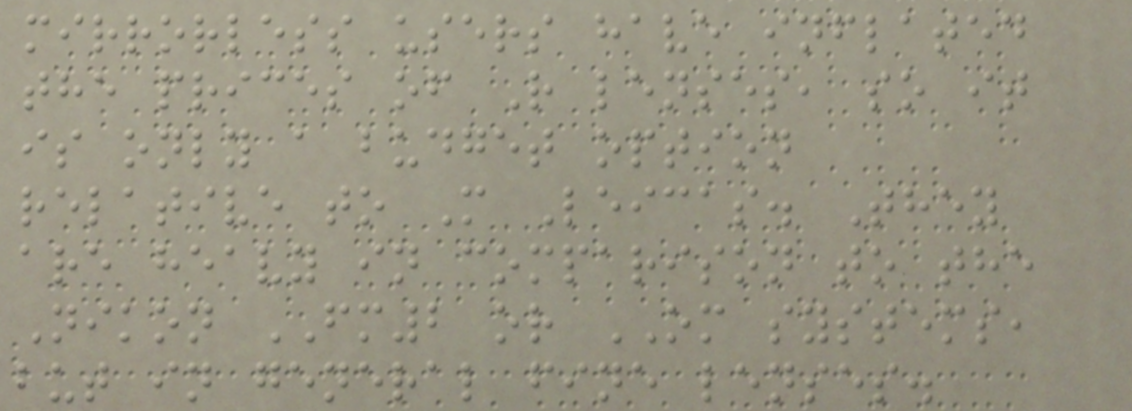mirrorless users have inflated
the prices of R lenses, so it
is only a budget option
relative to M Leicas. They
are heavy in comparison to the
Nikon FM2 or OM systems,
but in general fine lenses.
